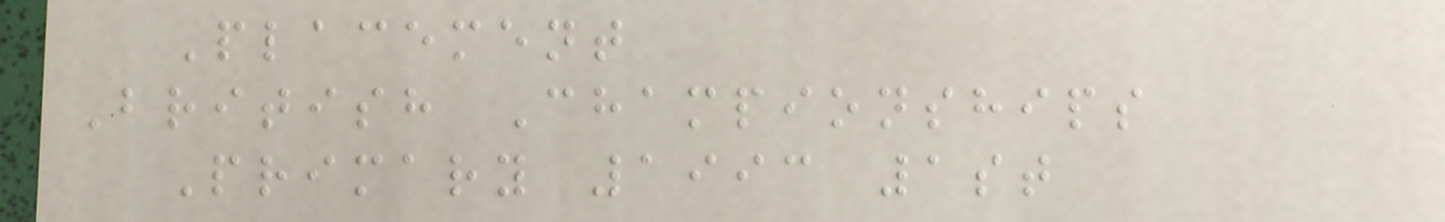Placement
British Championships
Primary 1993 1st
